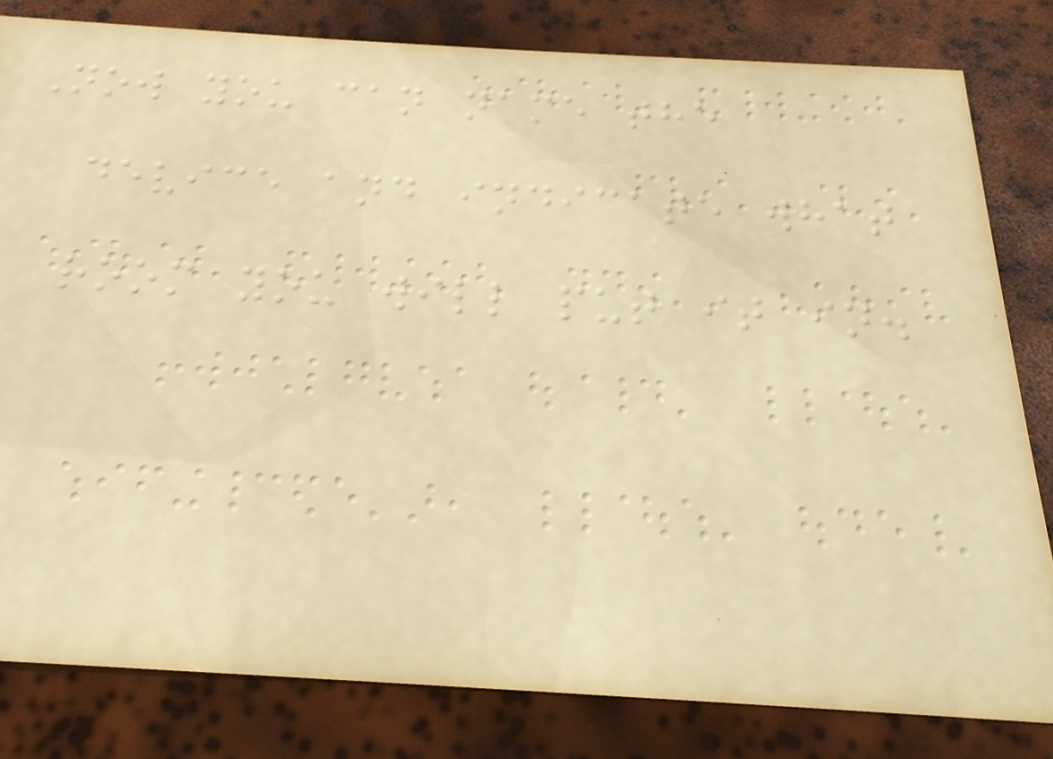Now you can name the
device and indicate what
room you will put it in.
